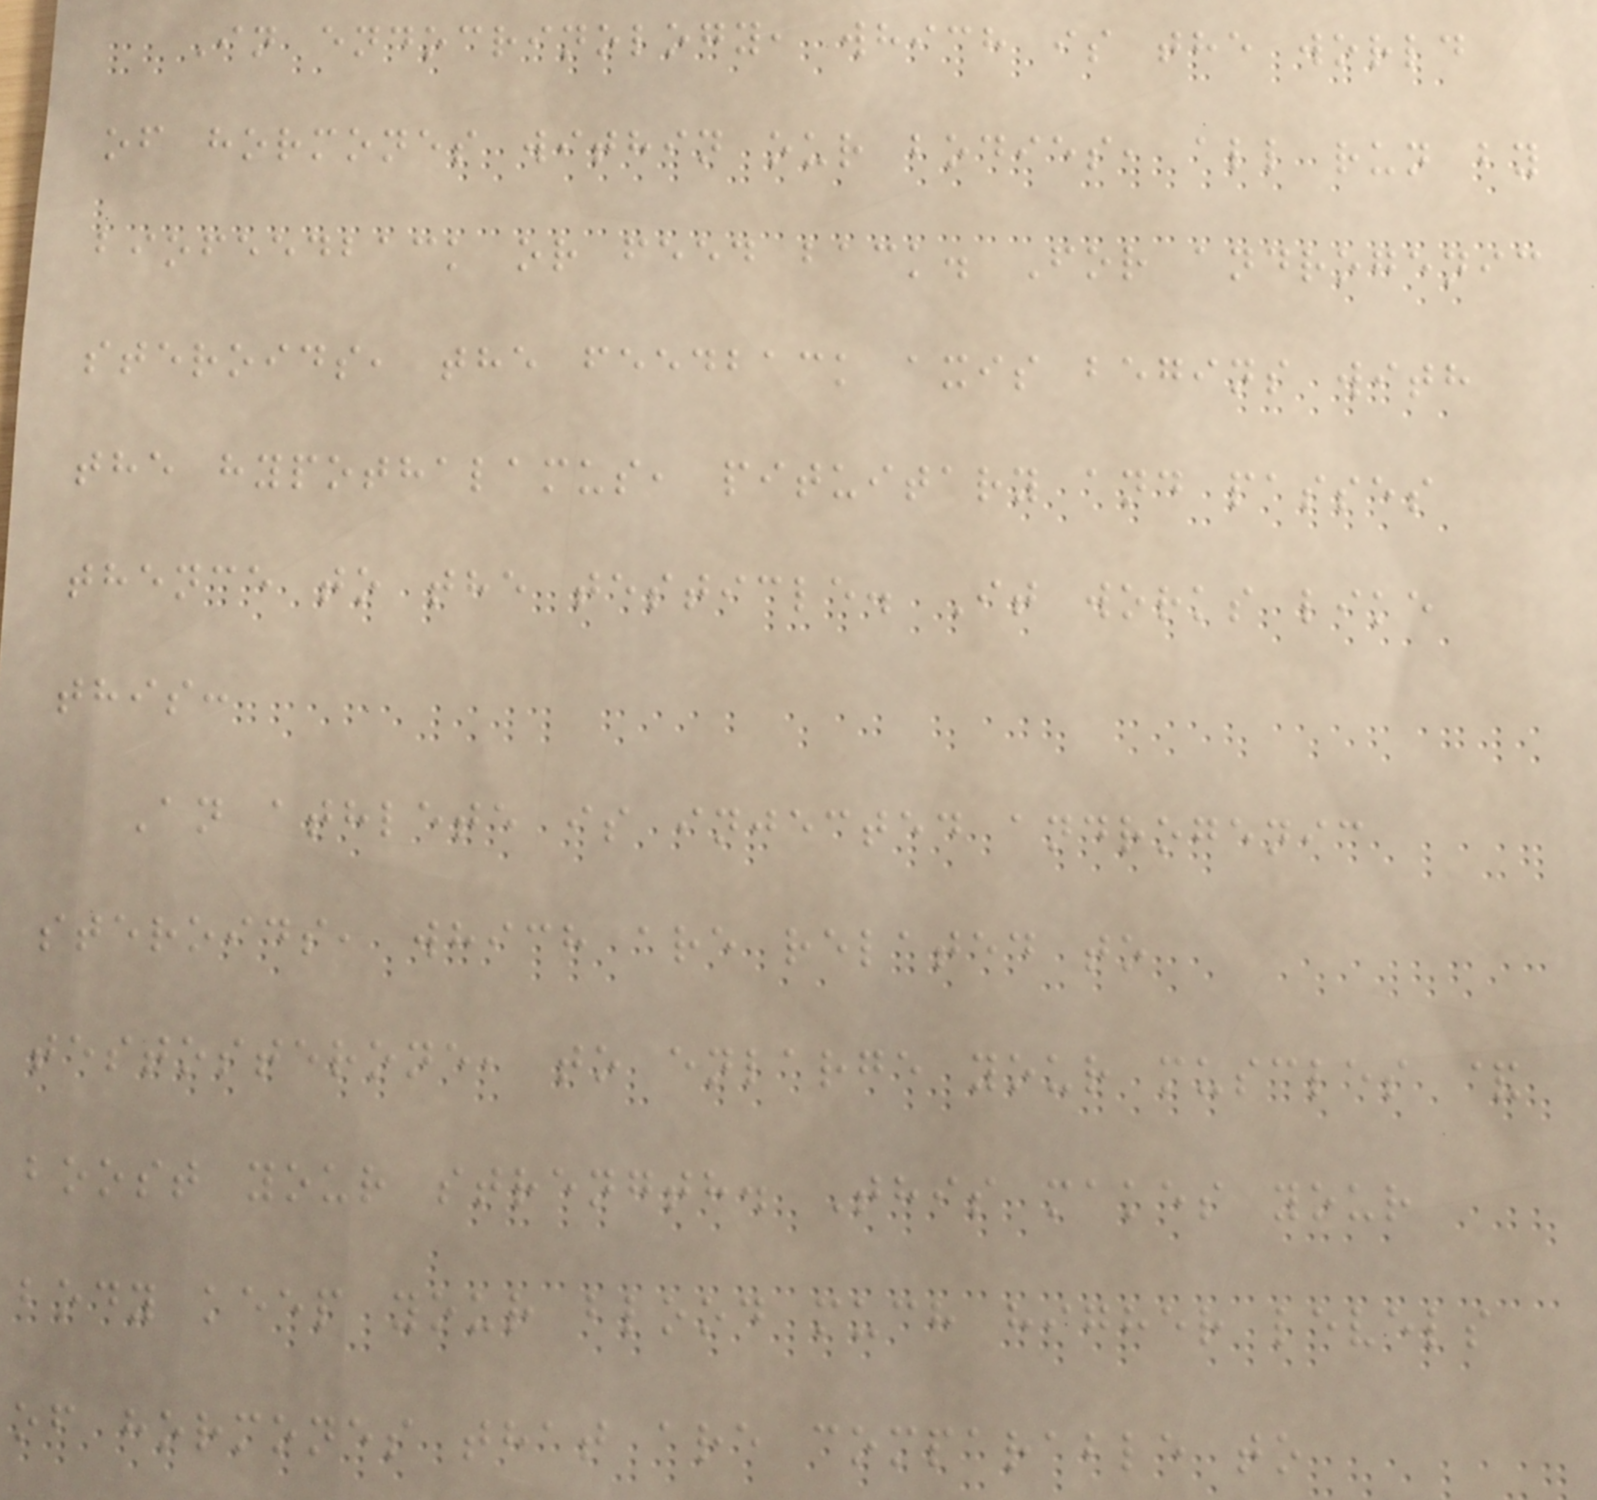In endocrinology, which is the world
of hormones within our bodies, all run by
biofeedback or feed back. For androgenic
steroids, the feedback axis begins with
the hypothalamus, pituitary and passes
thence to the testicle. It works like
this:
An athlete is injected androgenic
steroids, which are related to
testosterone, to enlarge your muscles &
boost your strength. This makes your
body keep your blood much higher levels
of hormones that are comparable to
